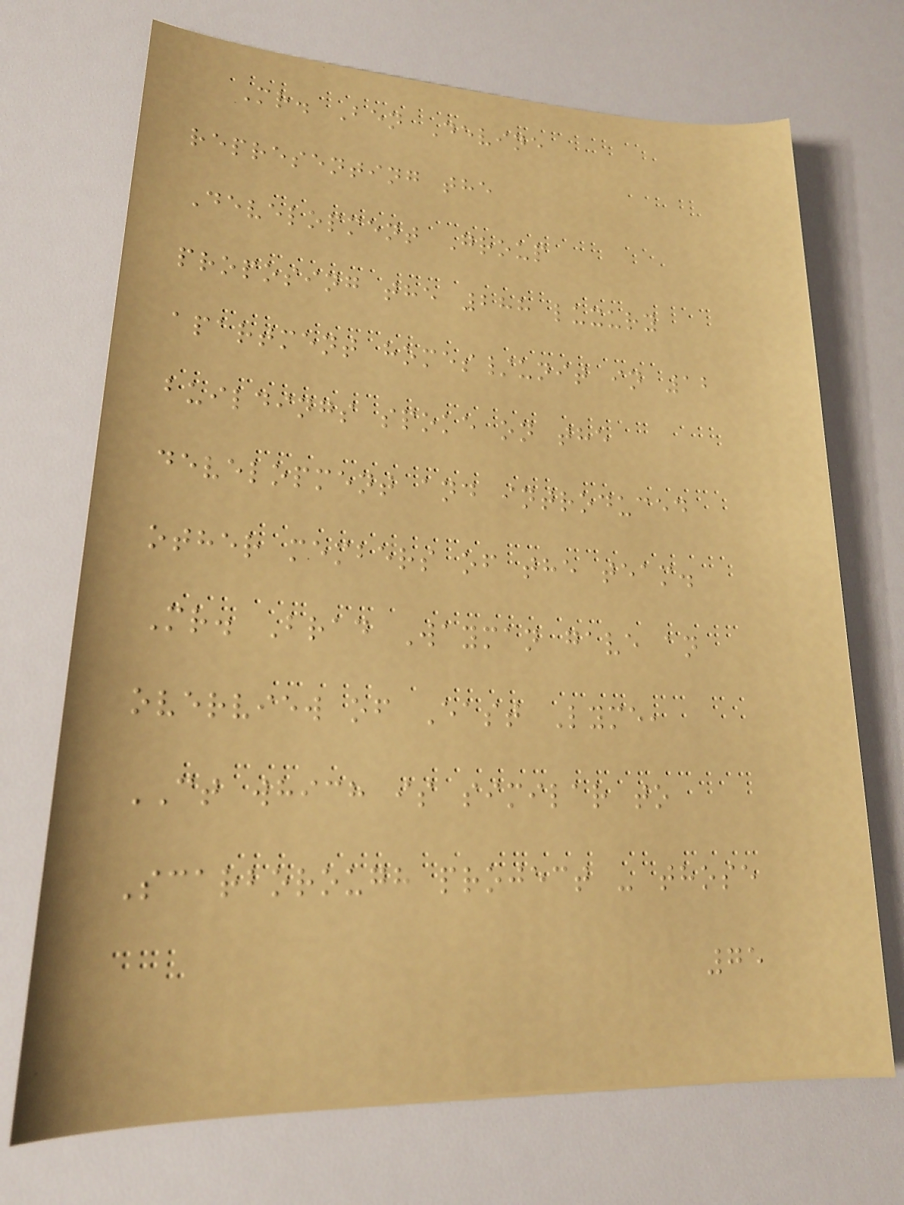Mr. Ben Devine
representing the
Development Group
proposing the 288 luxury
apartment homes/unit in 12
buildings spoke on the
development and introduced
other members of the team.
Mr. Brad Wayman gave an
overview of East Lyme,
CT which is similar to
Scarborough project - those
75
